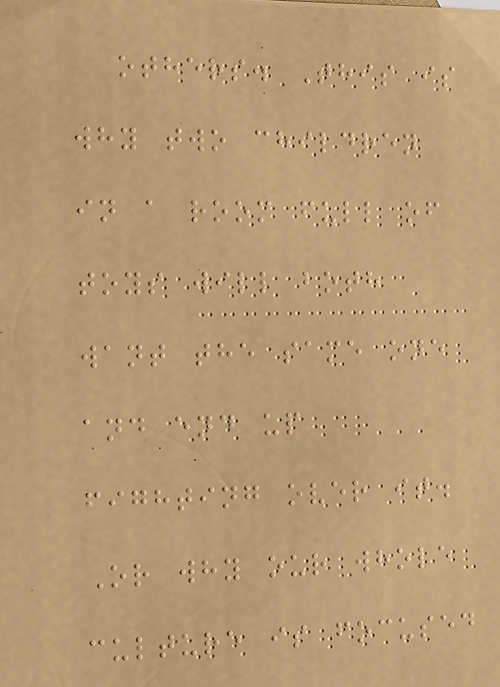others. This is
why two children
in a room full of
toys will both
want the same one
and end up
fighting over it.
Or why our whole
culture is focused
